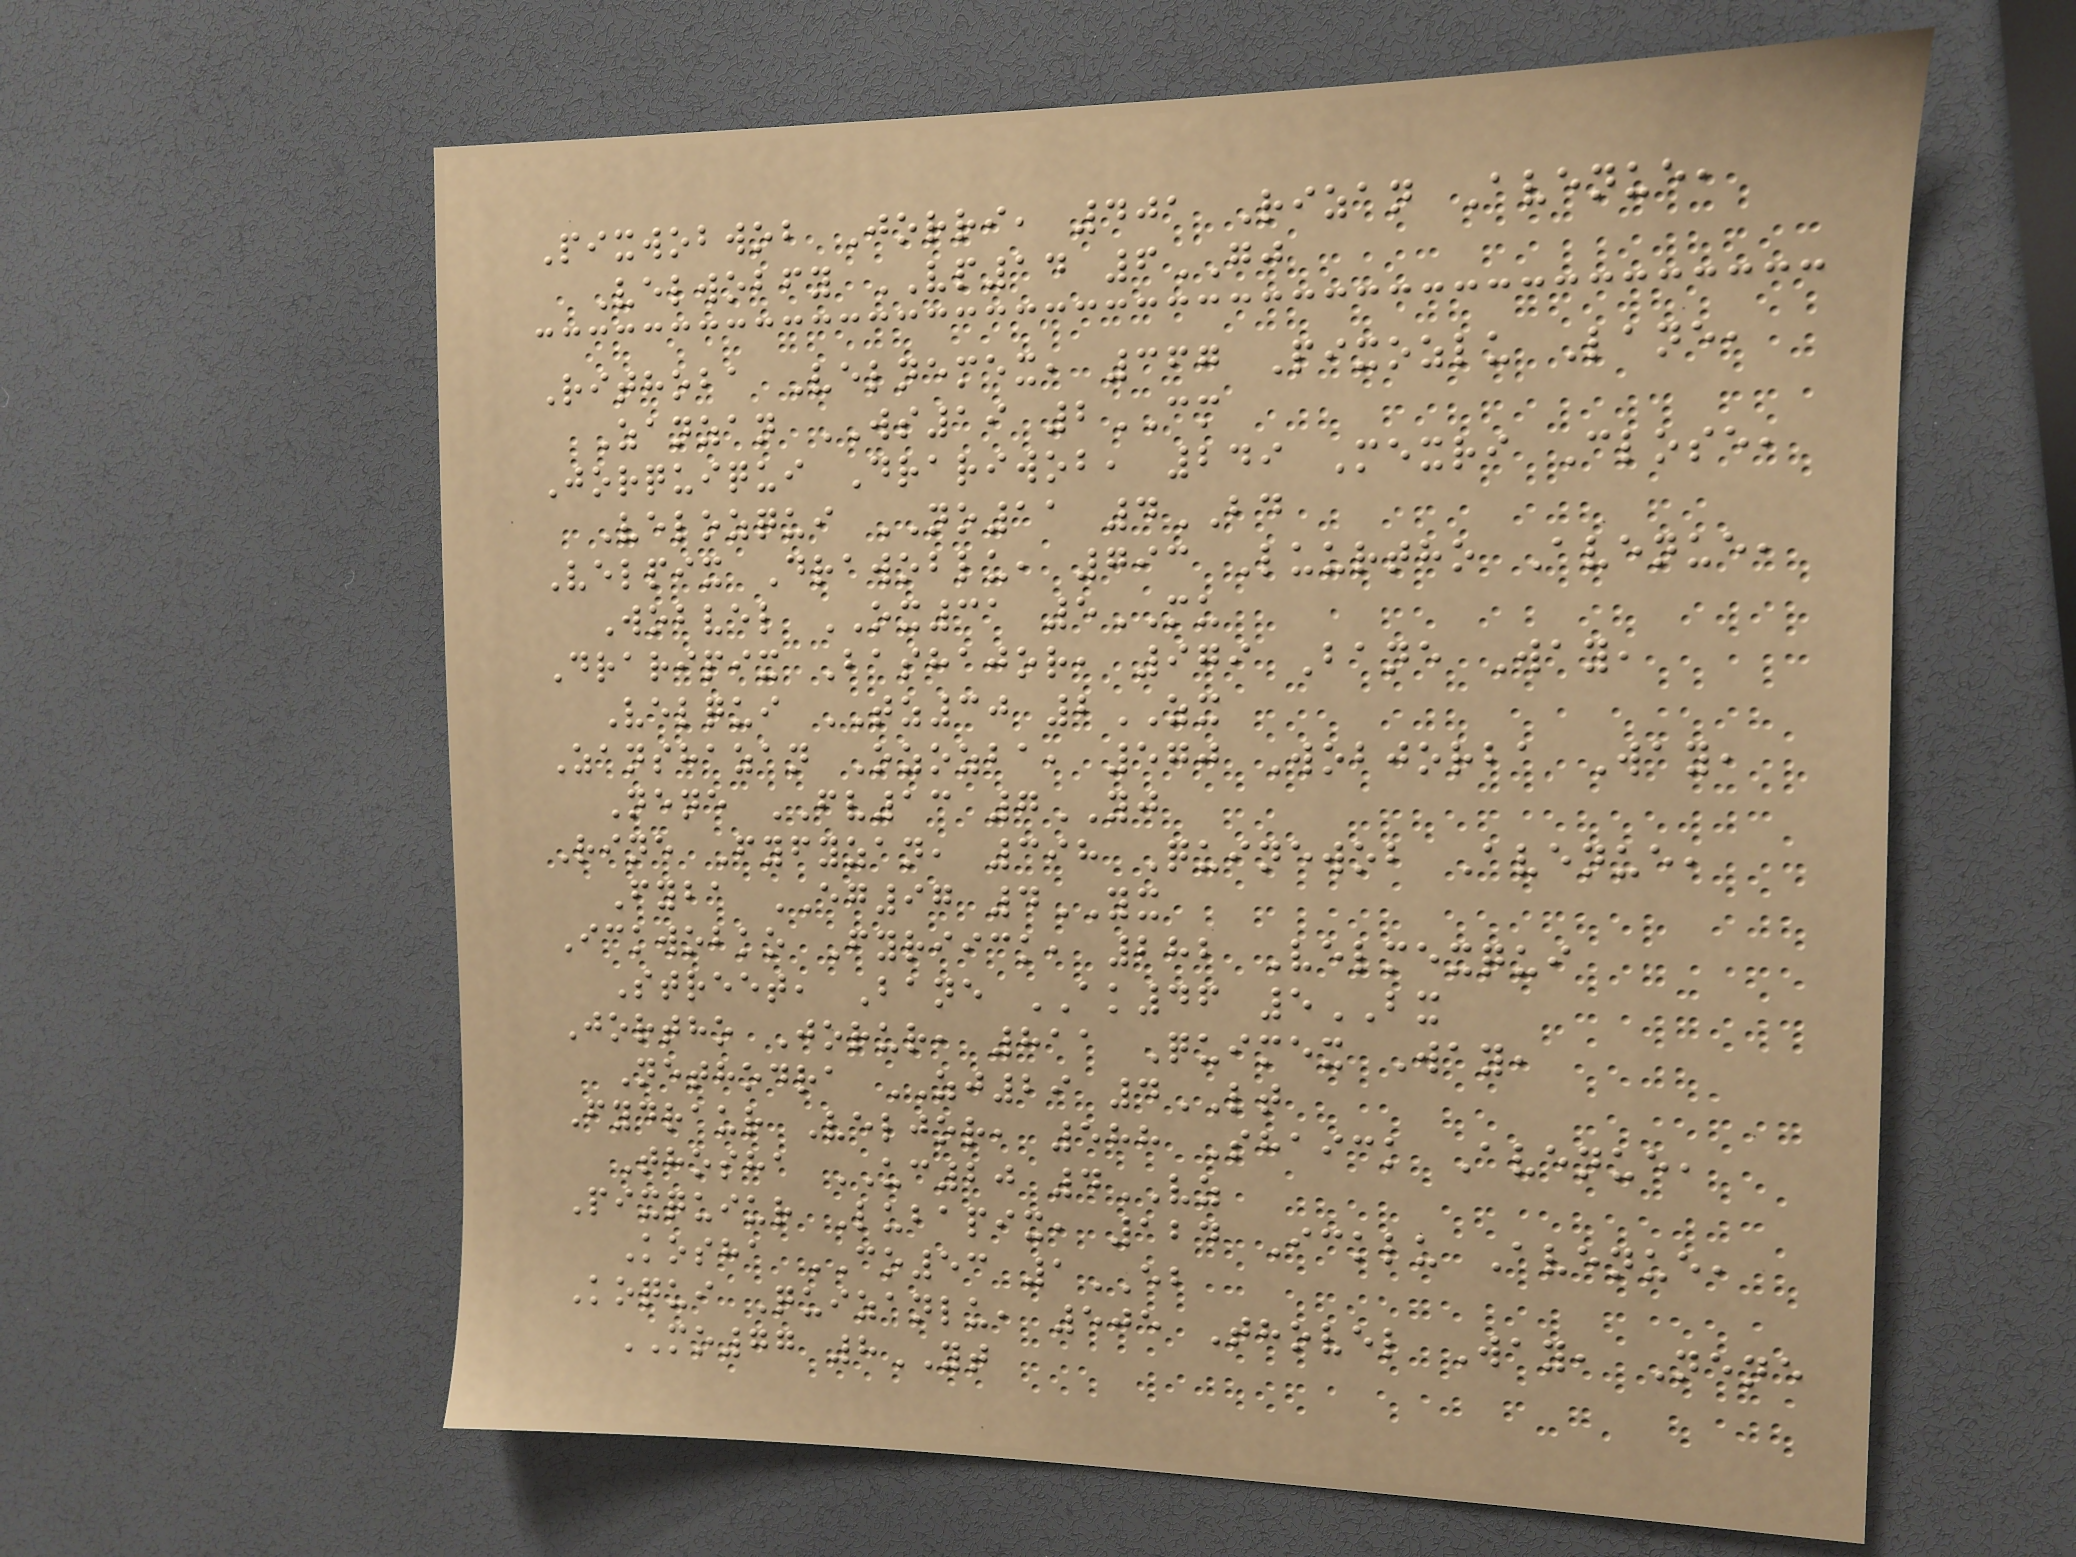Pixwobwob Jorri, 401 Rizan Avenue,
Velwobfy VP14 6GJ
Rithoba Velnemex, 367 Pixozlu Lane,
Zanzan WS19 2CM
Jorquiqui Drariwob, 249 Mexri Close,
Velozqui NO11 4BD
Velpix Drawoblu, 793 Luurtho Avenue,
Wobvel OX31 5MU
Draripix Bashajor, 979 Bane Way,
Velqui TZ30 2ZX
Zanshazan Ozozba, 570 Wobjorba Way,
Nene FV13 7YJ
Rine Fyfyzan, 398 Quinewob Avenue,
Fyba EG97 4YX
Ickwobko Fyriick, 282 Velmexqui
Street, Bane AK46 5BX
Jortho Jorur, 811 Quimex Way,
Nethodra ZJ29 4LT
Fydraur Veljor, 588 Shaick Avenue,
Thosha UC20 4VZ
Pixquiur Lubapix, 124 Icklu Avenue,
Kosha CO53 1EB
Koqui Quizanlu, 505 Thovel Way, Nene
MO77 8YT
